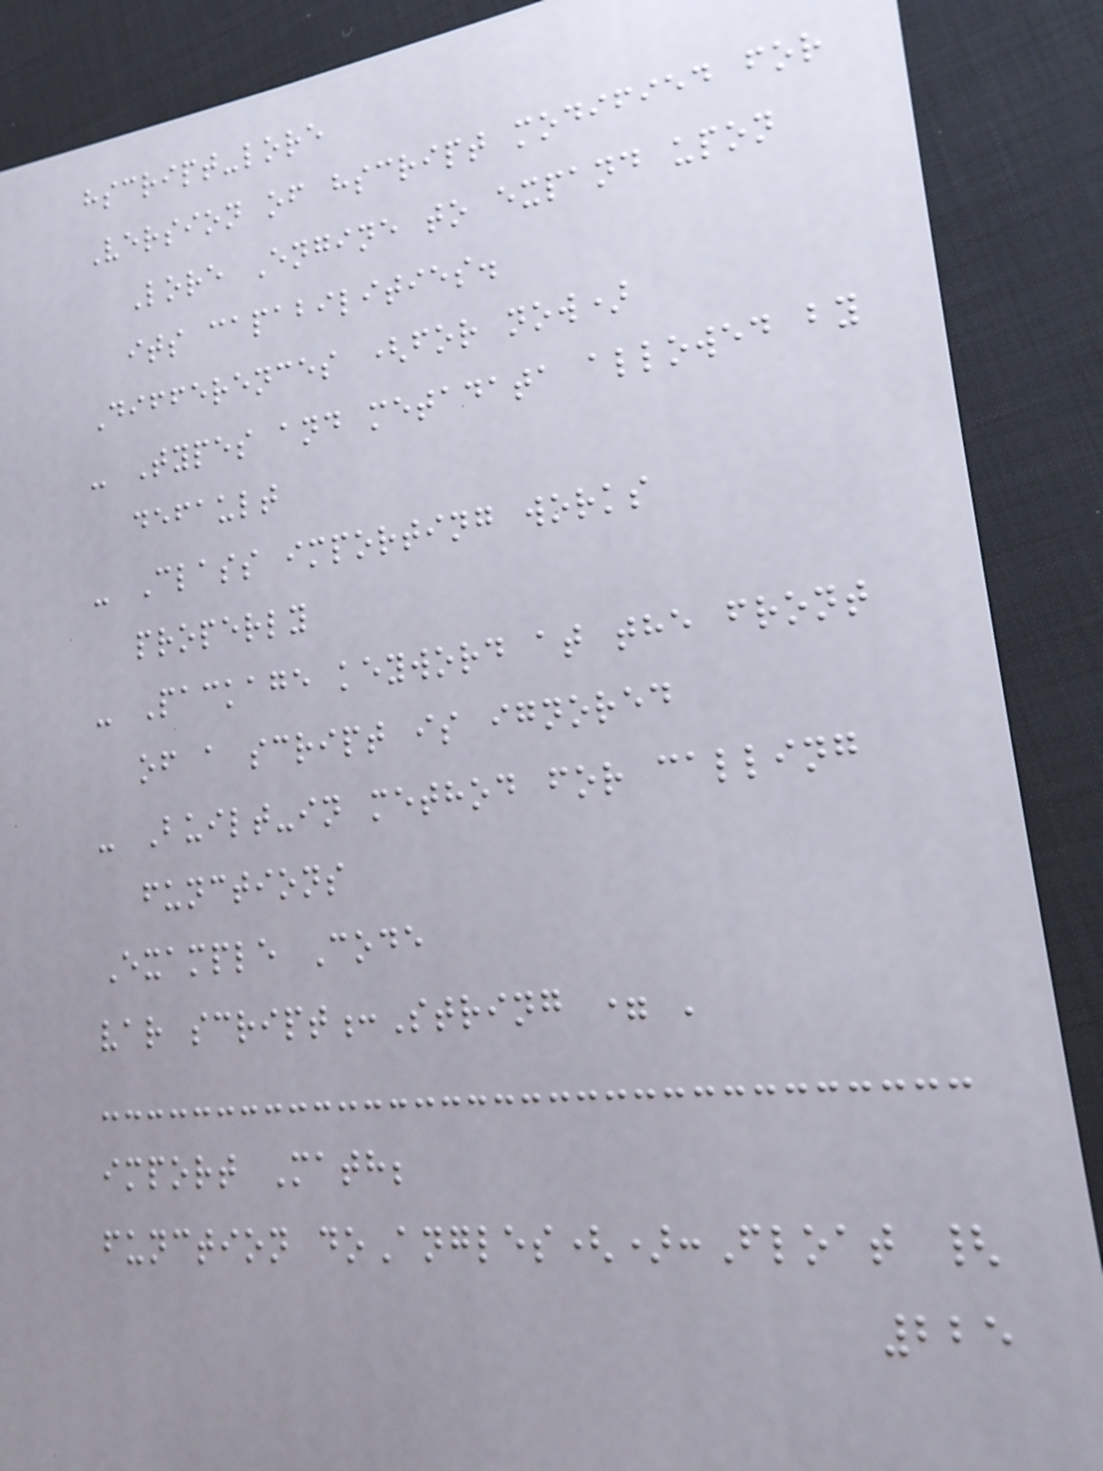hscript-lore
Version of hscript modified for
Lore Engine to expand upon
its capabilities.
Differences (for now)
- Types and metadata allowed by
default
- Class importing works
properly
- Package keyword at the front
of a script is ignored
- Built-in method for calling
functions
Example Code
var script:String = '
import Math;
function doAngles():Float {
225
